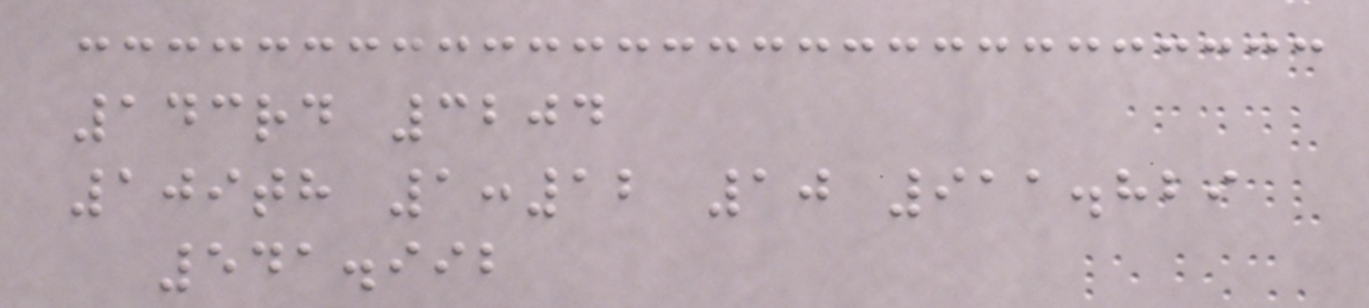143rd 3204
109th 1:12 10 911.829
541.992
